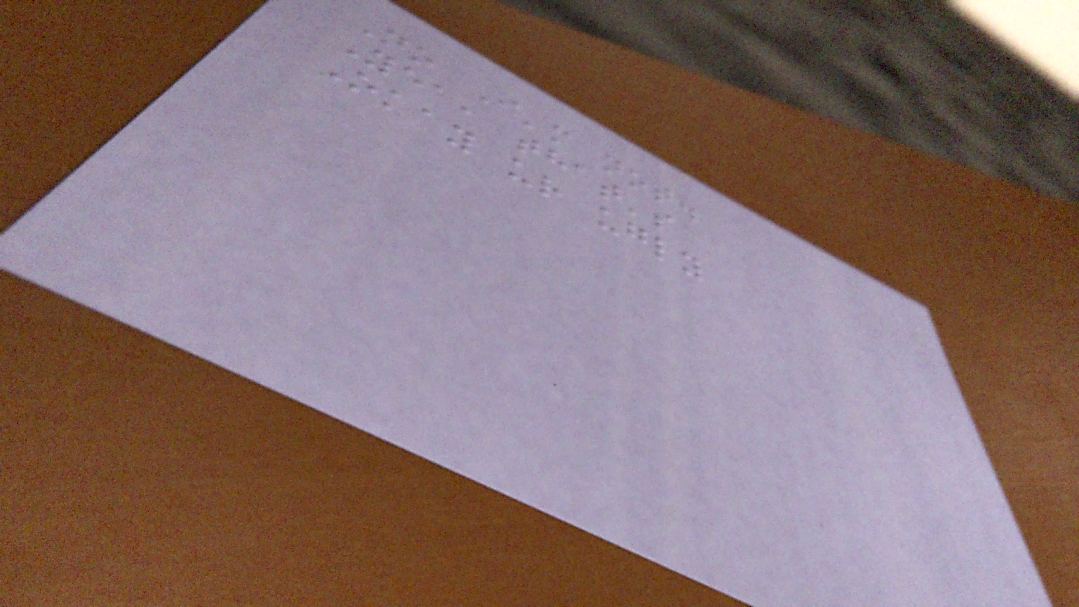No I'm not.
Yea, that's
Okay ur ugly
